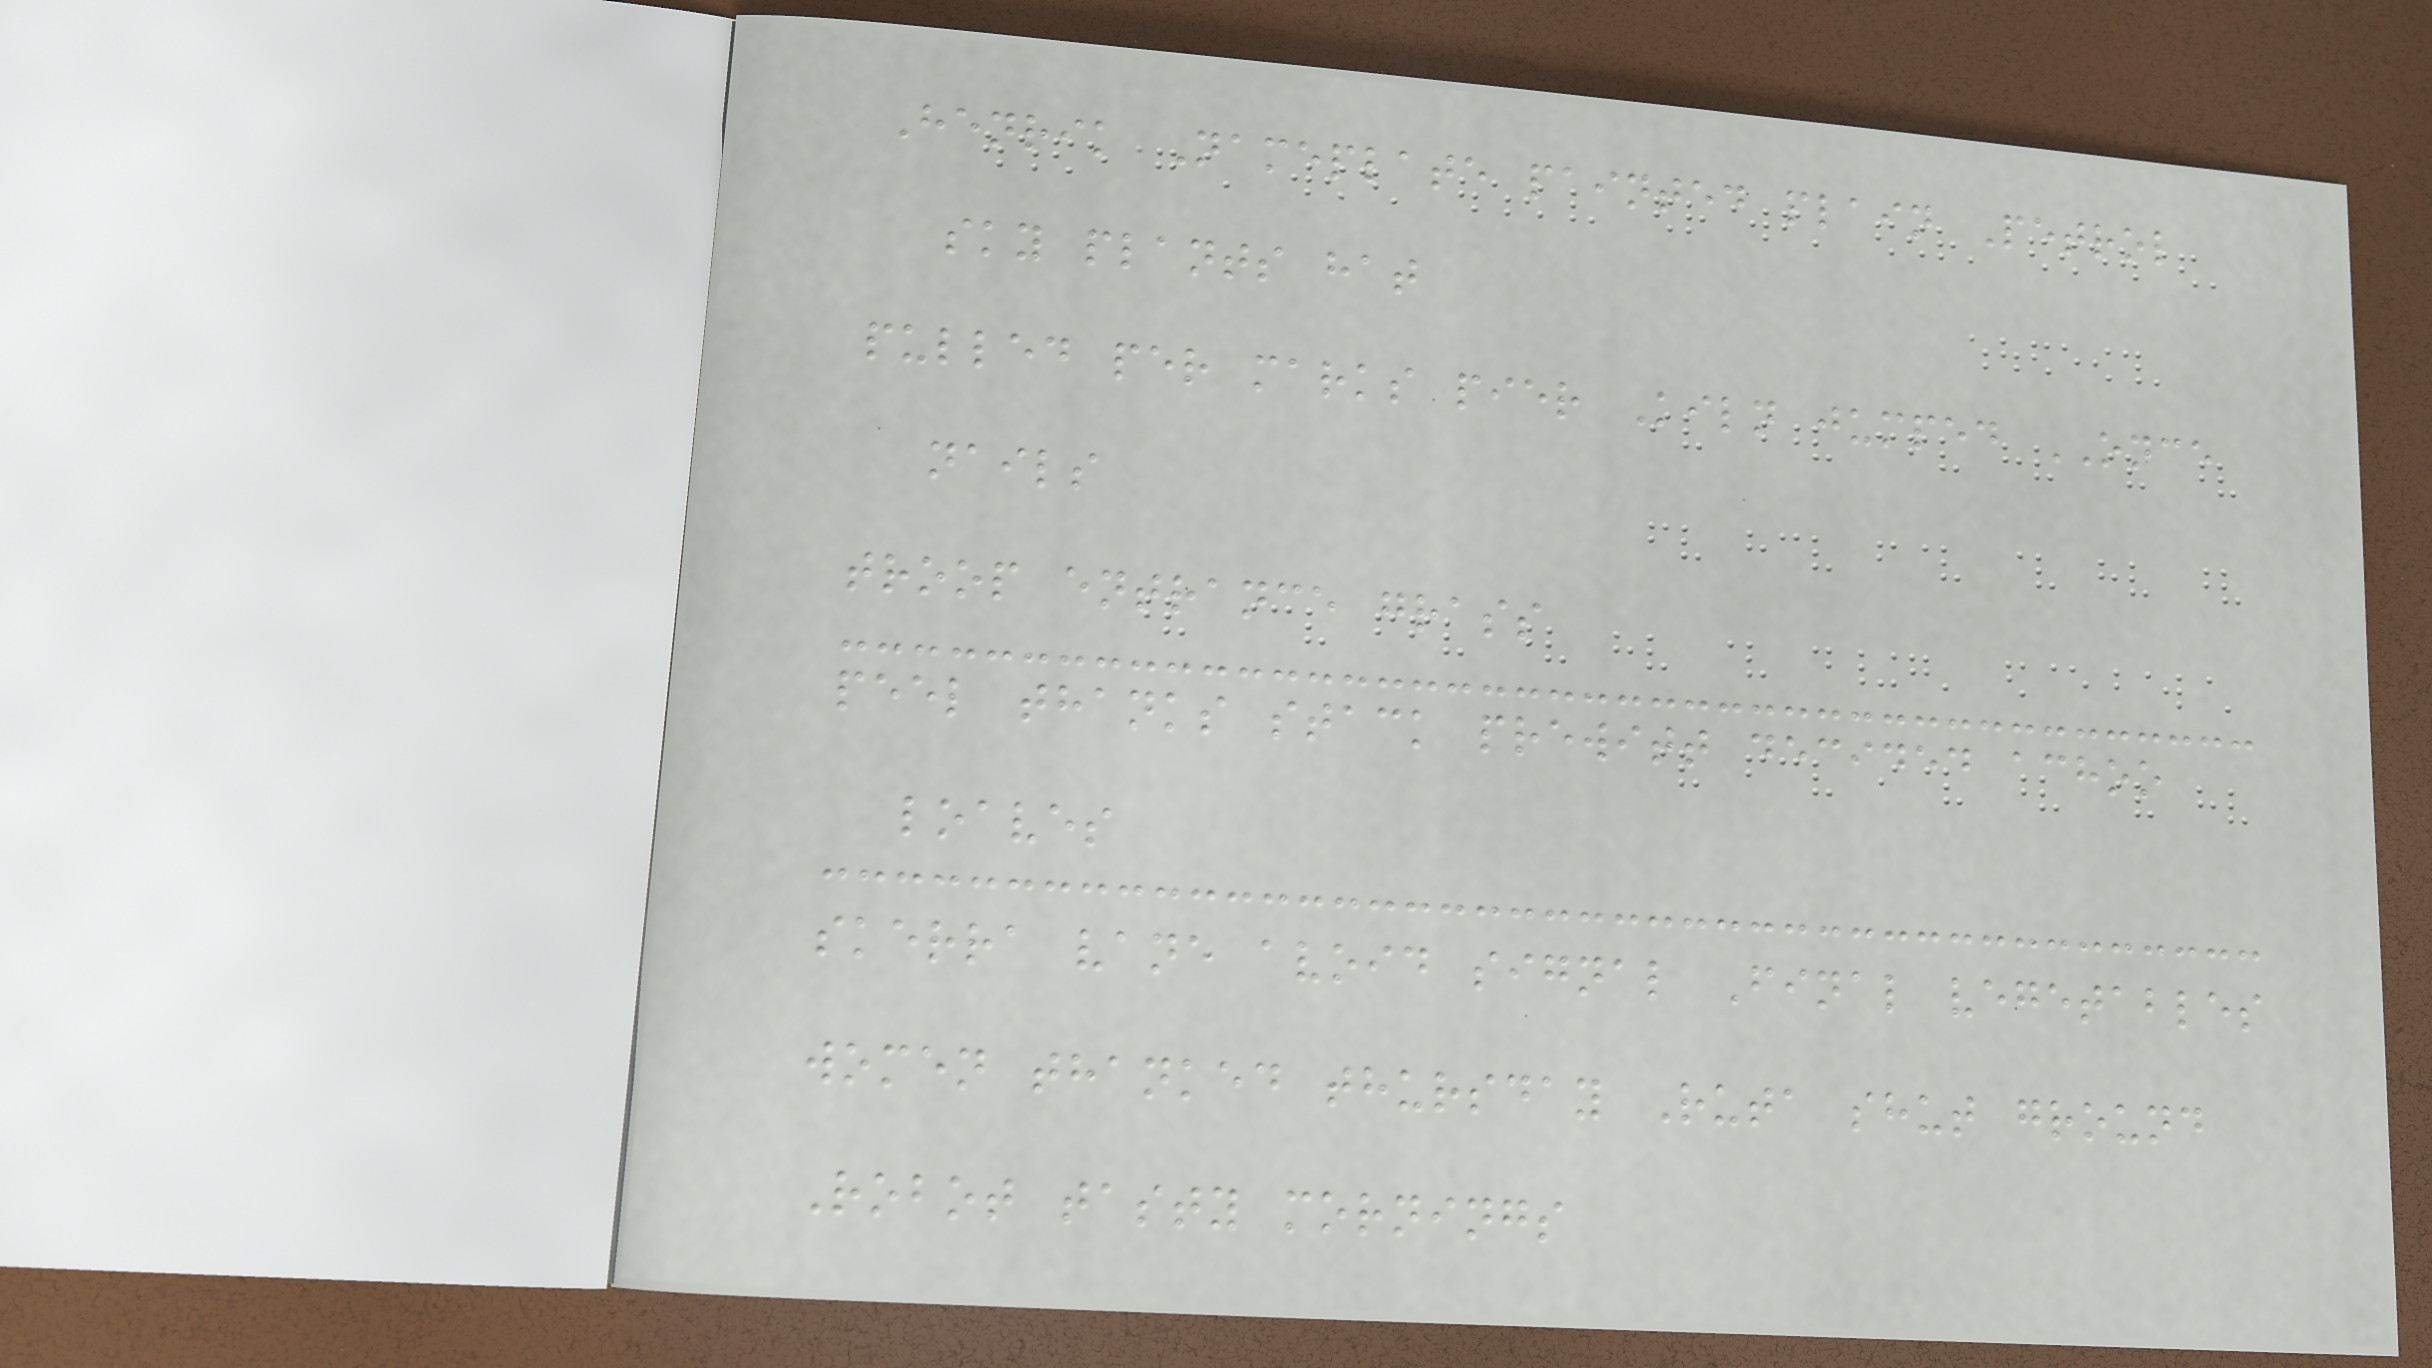Henrik Nameplate painted plain Petrol
sky plants hat
pulled per marks pier Kiln jumped ONCE
nails
troop entrance grass
peel thanks stack prewitt decided achoo
loaves
skerra vane avoid signal Final vegetables
women thanked thursday Ruta shut ground
Robot tasty mornings
